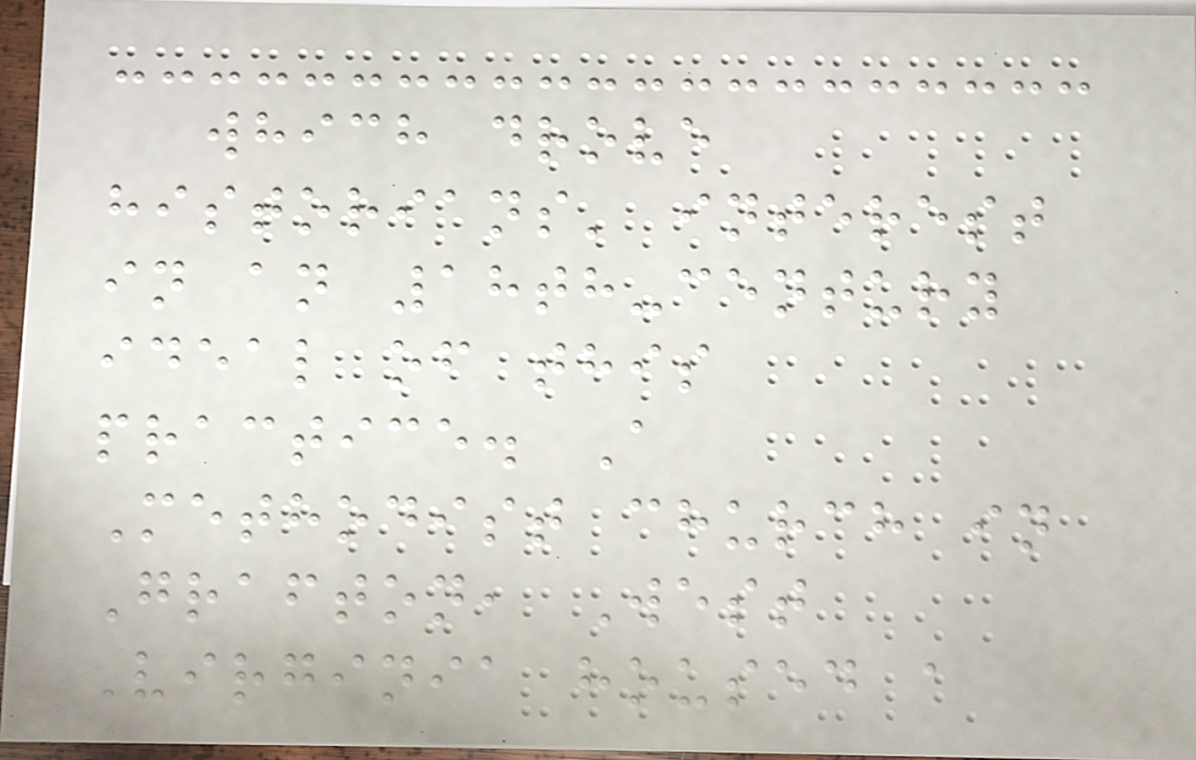which drove
historians' interest
in an 18th-century
ideal of this
practice. A
Methodist church in
Grafton, West
Virginia housed a
